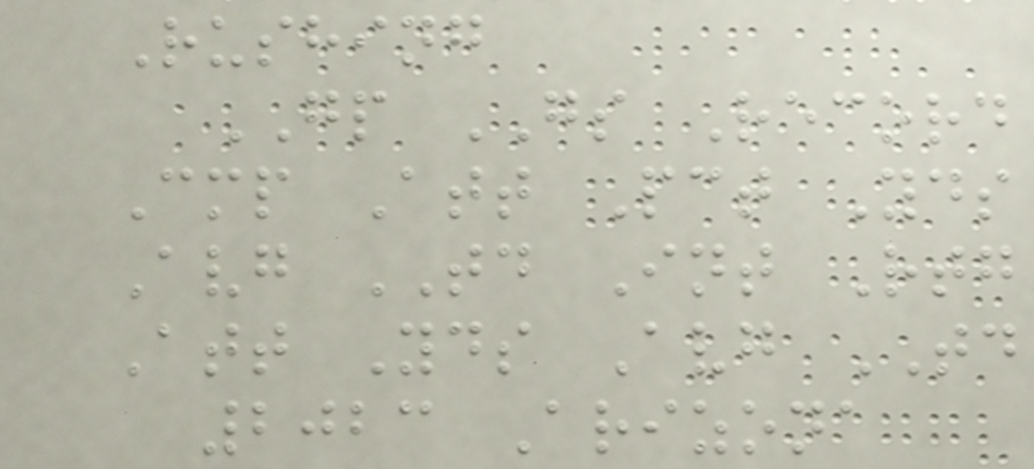Rushing
GP GS Record
Cmp Att Pct Yds
Avg TD Int Rtg
Att Yds Avg TD
2023 Arizona
